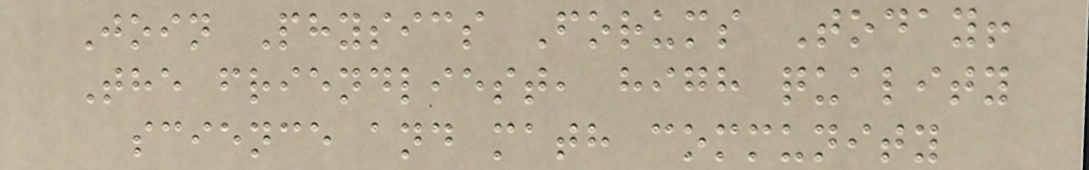Join Physics Forums Today!
The friendliest, high quality
science and math community
